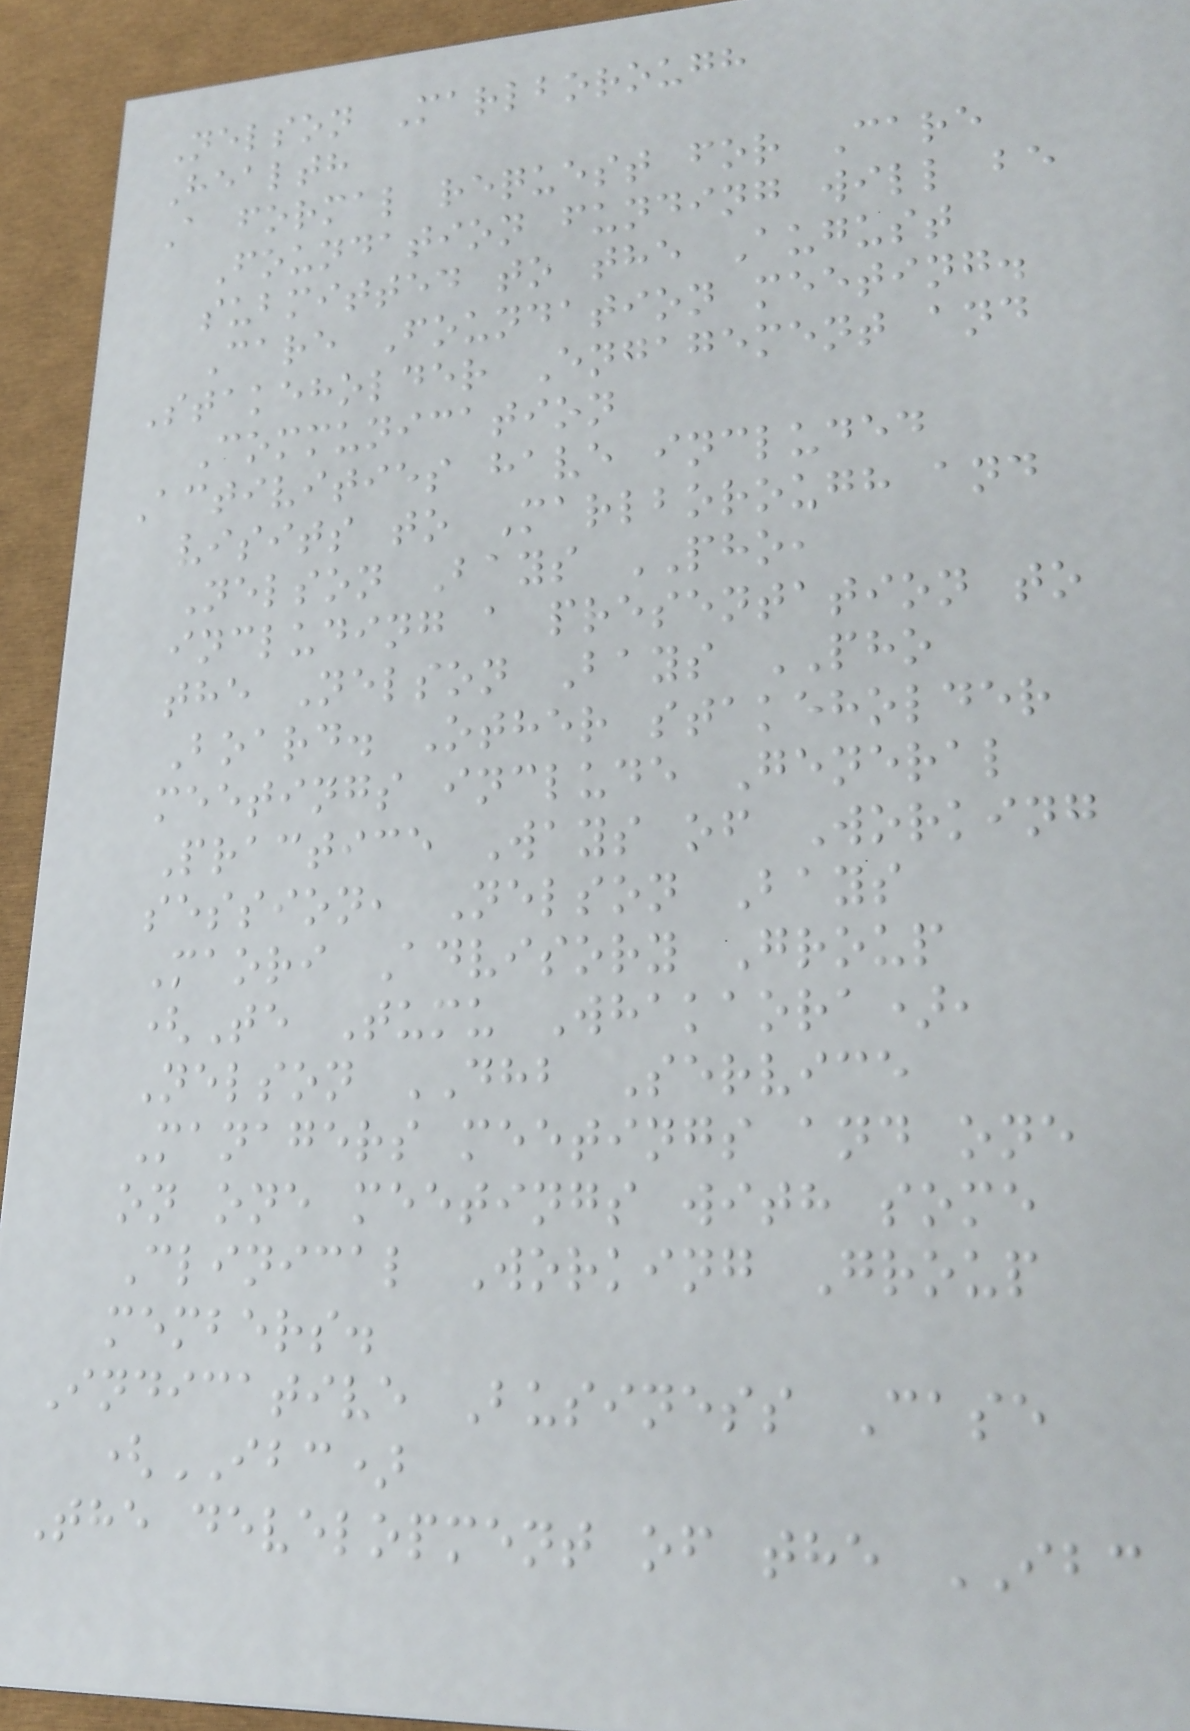Nelson Marlborough
Health
A formal request for Care
Foundation funding will be
submitted to the August
Care Foundation meeting.
Stakeholder Engagement and
Communication
Activities have included
visits to Marlborough and
Nelson Bays PHO,
including a presentation to
the Nelson Bays PHO
Board. Other stakeholder
meetings include General
Practice Ways of Working
session, Nelson Bays
Maori Advisory Group
(Te Tumu Whakaora),
Nelson DHB Service
Managers meetings and one
on one meetings with some
Clinical Working Group
members.
Indicative Business Case
(IBC)
The development of the IBC
